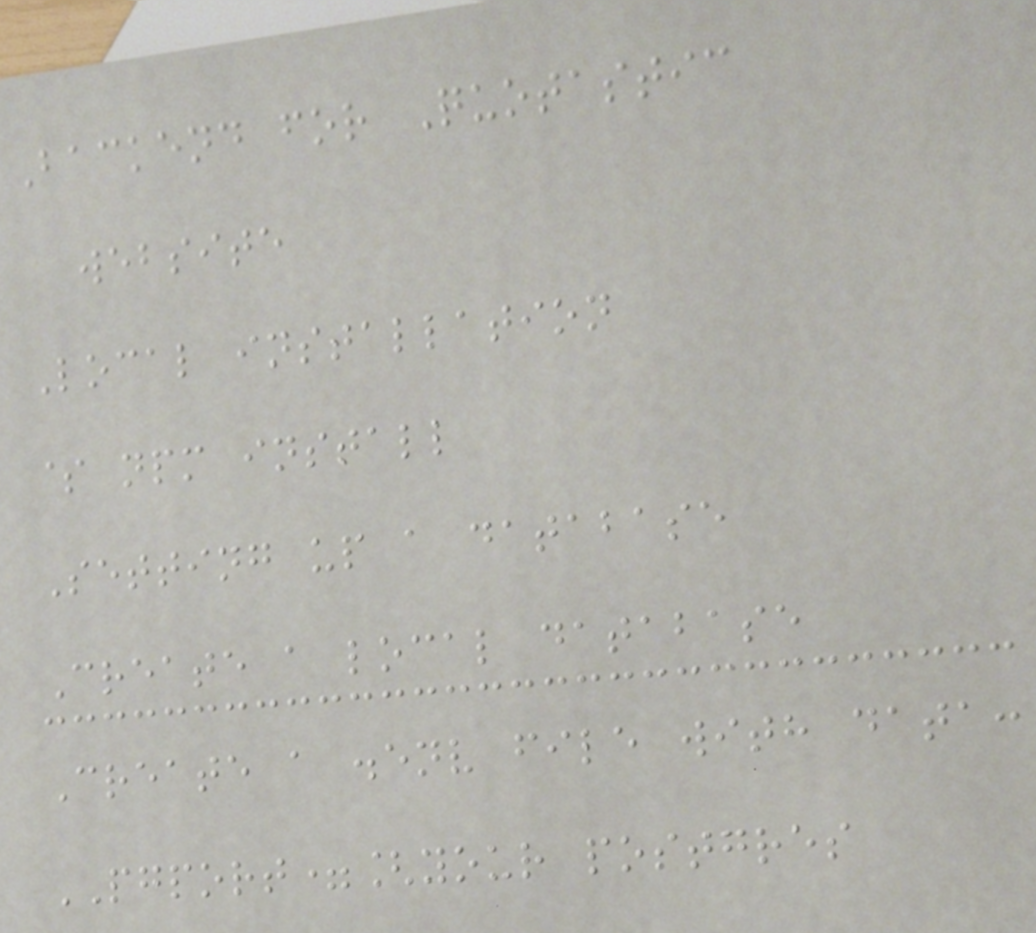Backend for Quotastic
website
Local installation
$ npm install
Setting up a database
Create a local database
Create a .env file with data:
PGPORT=[your postgres
